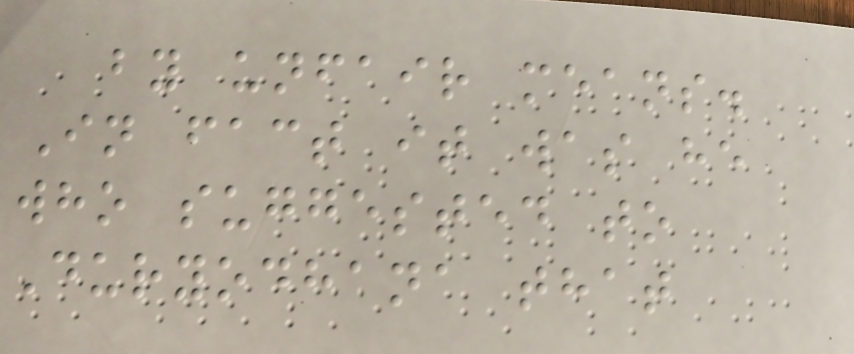by unfair means.
In fact it was he
who suggested to
Duryodhana that
